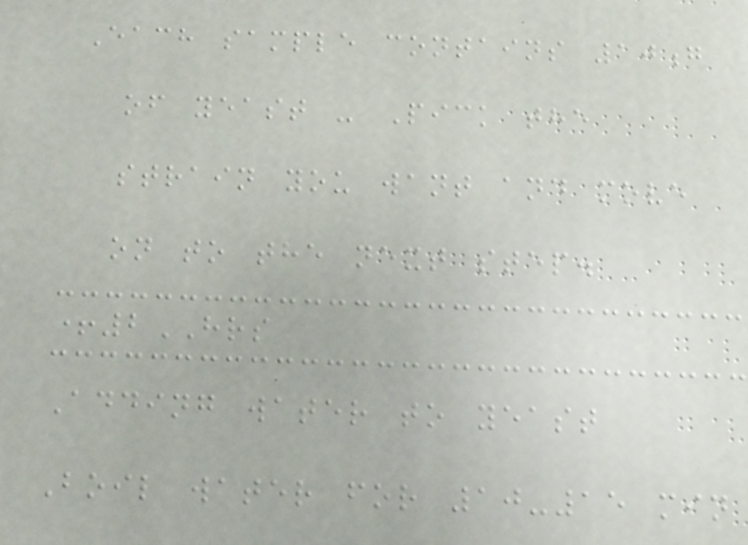Each sample contains 10g
of yeast - Pick the
strain you want and move
on to the next step.
+2HRS
Adding water to yeast
Boil water for 10-15 min
